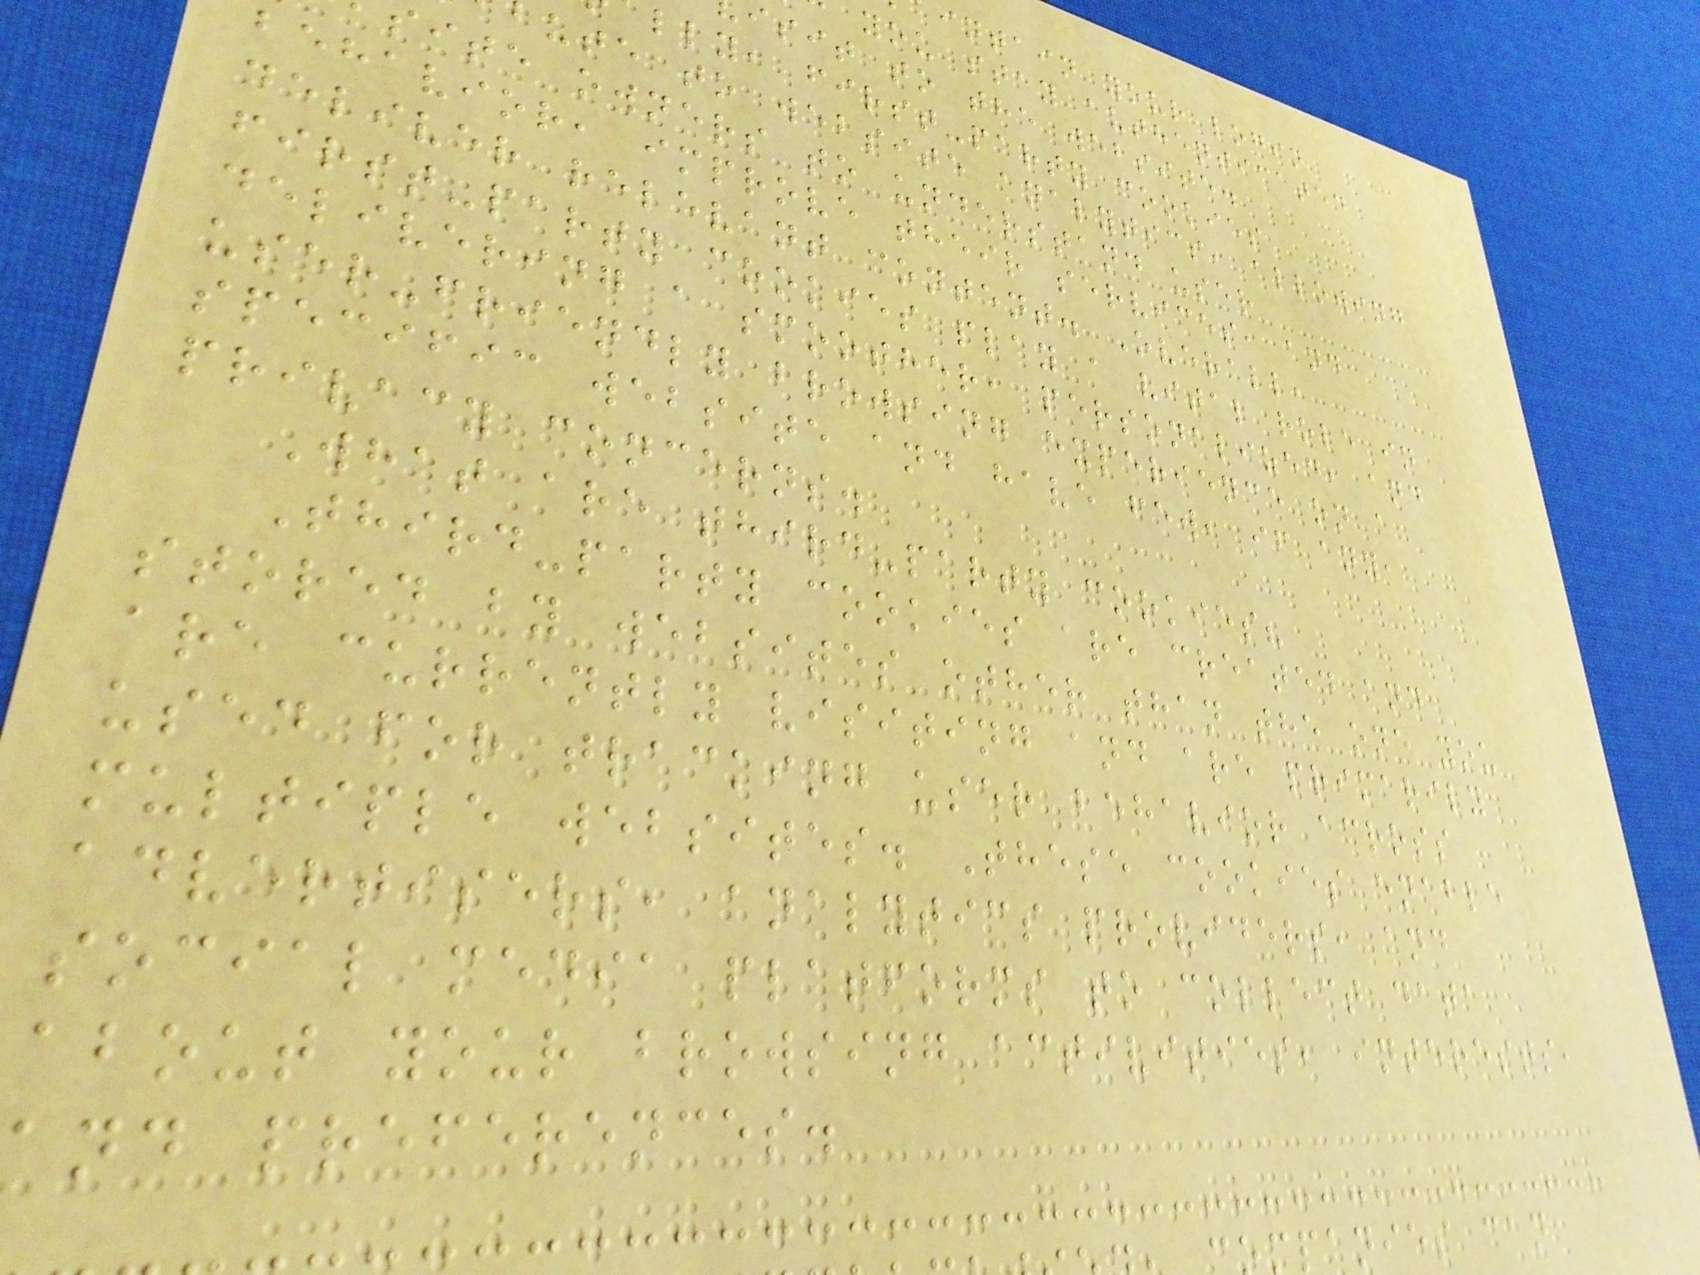intain your login
you stay authenticated
isit to the website.
lly, first-party cookies
ute to website analytics, allowing
site owners to understand user
behavior, improve their services, and
deliver relevant content. Overall,
first-party cookies play a vital role in
delivering a smoother, personalized, and
user-friendly browsing experience on a
specific website and have few, if any,
privacy concerns.
What are third-party cookies?
Third-party cookies are created and
stored by websites other than the one you
are currently visiting and are primarily
used for tracking user behavior across
multiple websites. These cookies enable
advertisers, analytics providers, and
social media platforms to collect data
about your browsing activities, interests,
nd preferences.
panies can
